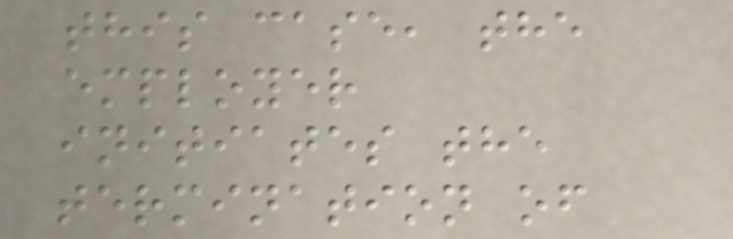this case, the
employer
initiates the
termination of
